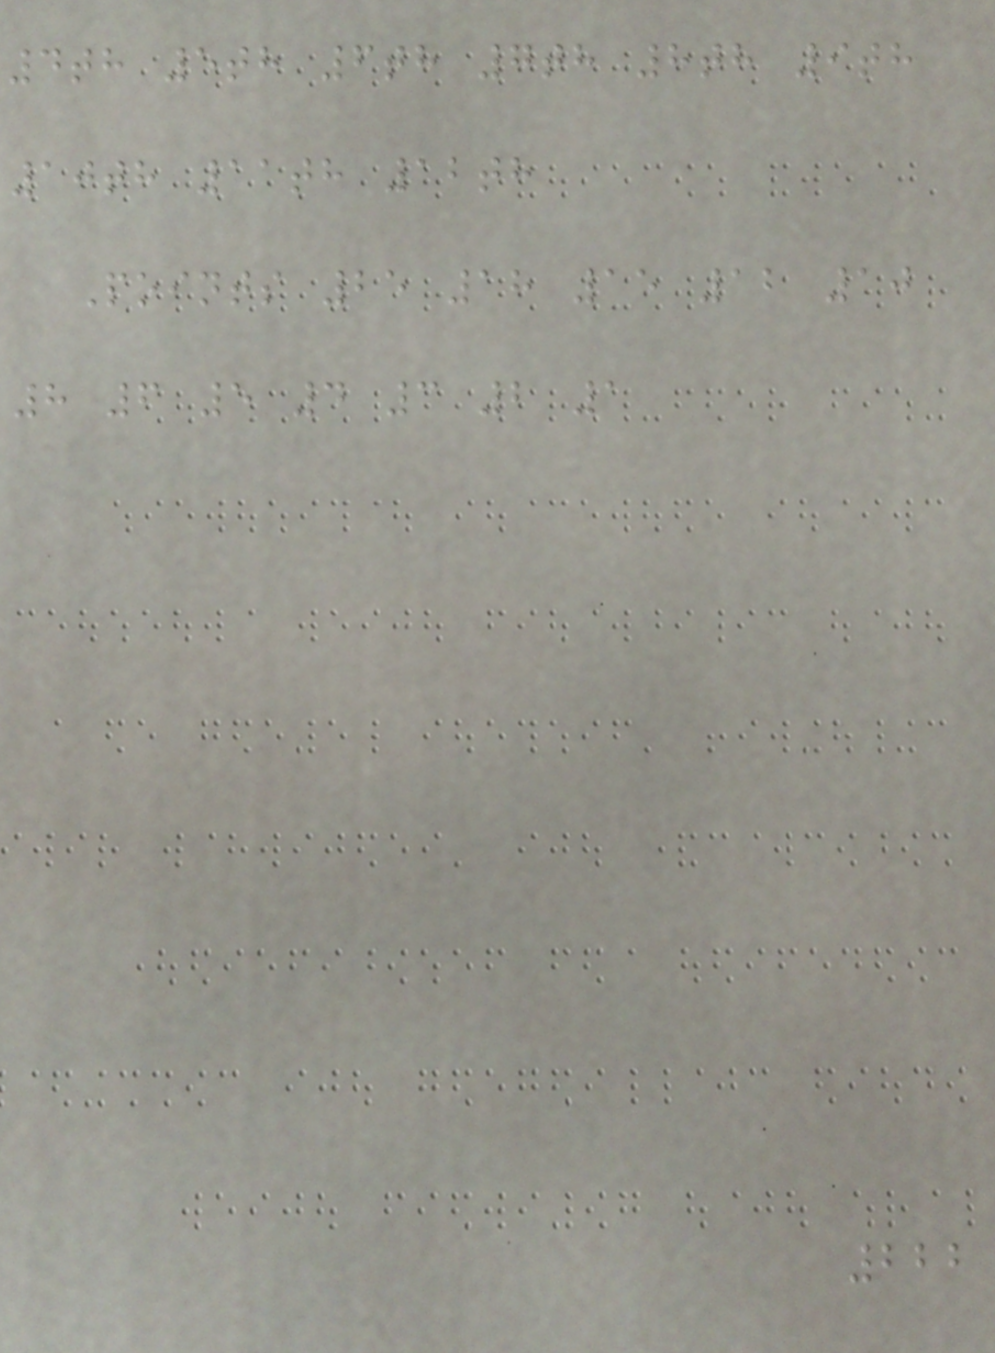4th 5th 6th 7th 8th 9th
10th 11th 12th
Points 25 18 15 12 10
8 6 5 4 3 2 1
222
